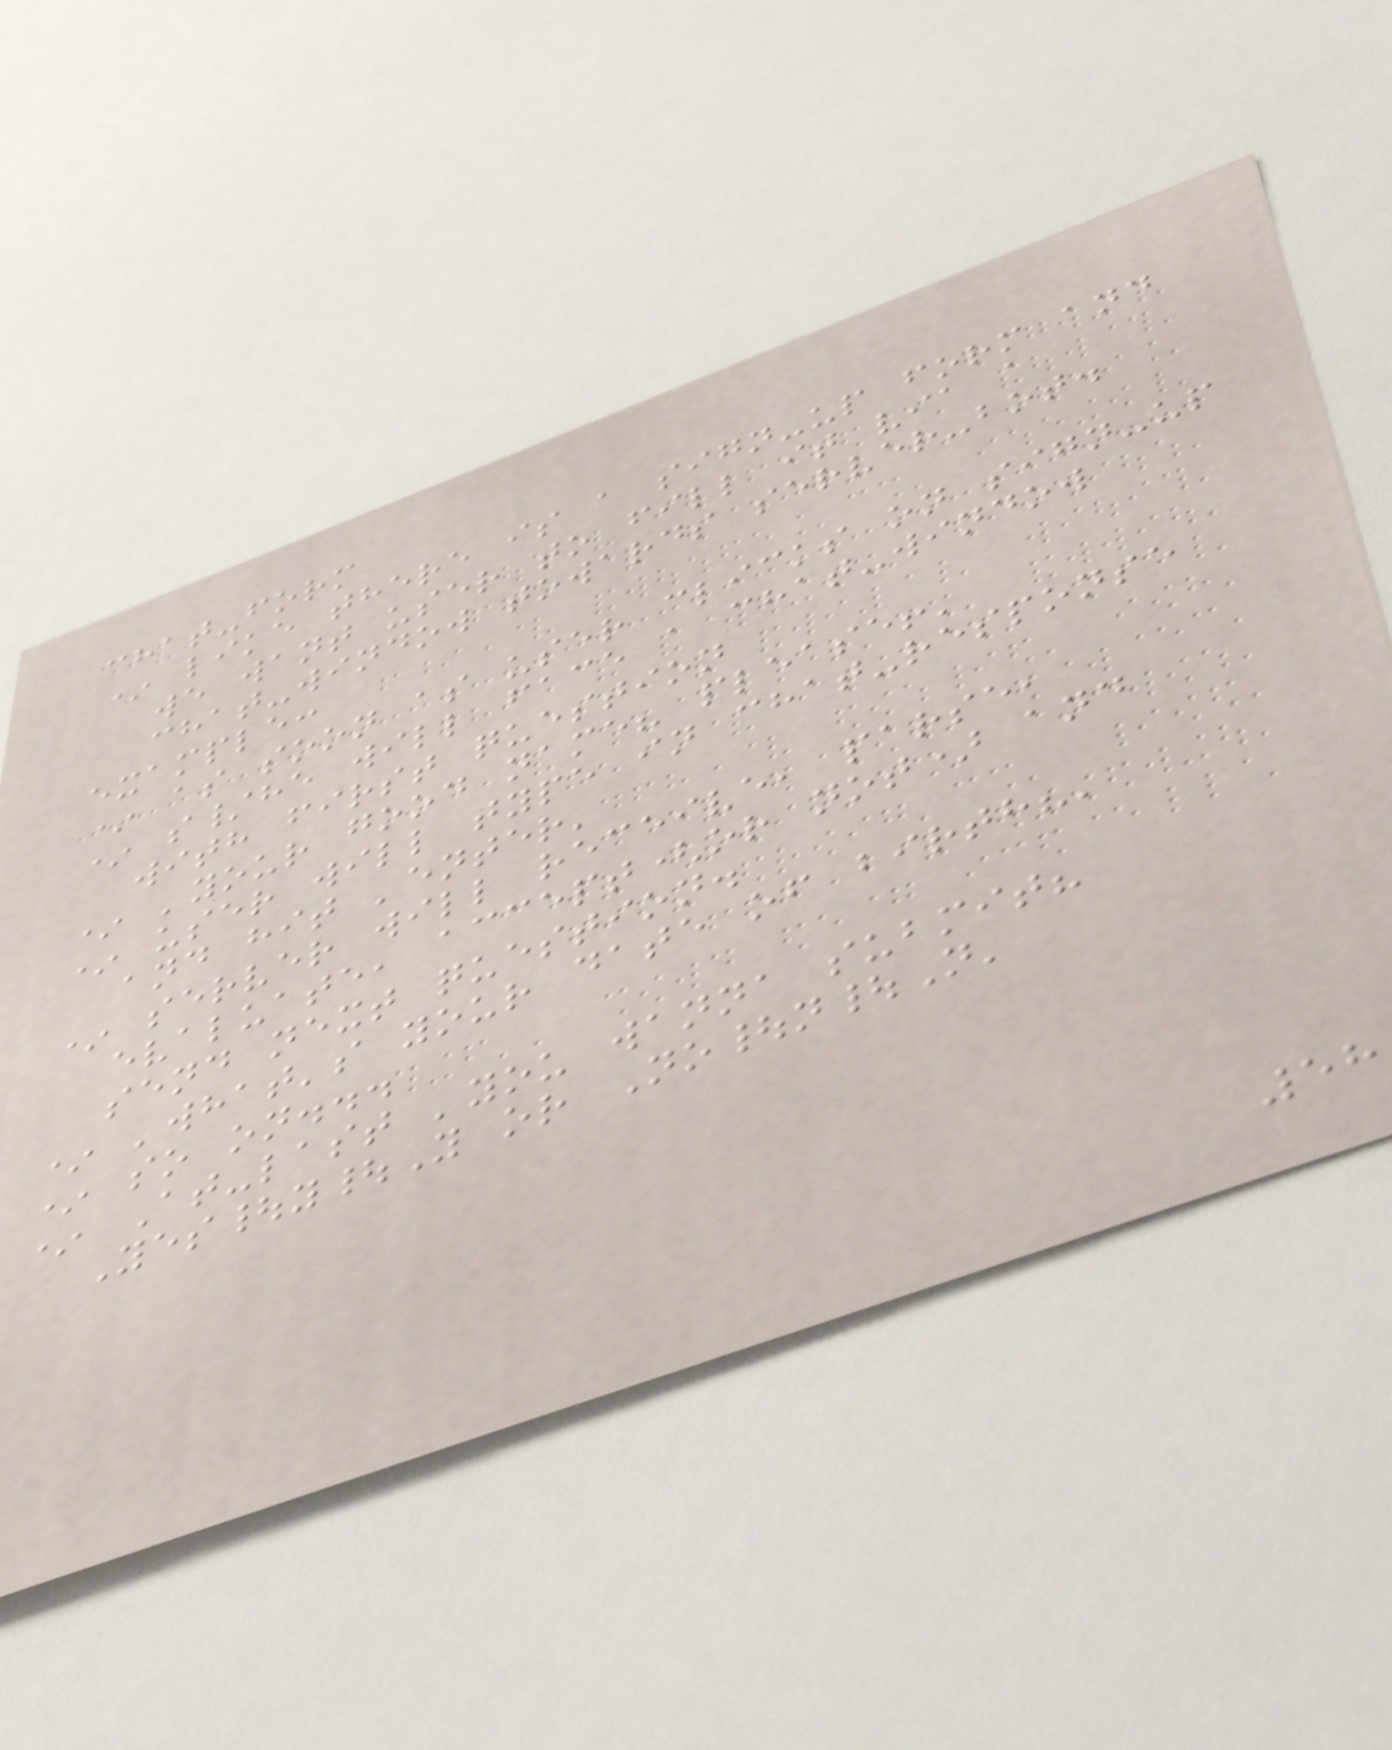chat-form
* like there is a sign-up form and
we want user to fill it via a
chat-window towards server-bot.
example:
* as soon as user clicks on sign-up
* s/he will face a chat-window
with first question
* 'your good name? please!'
* user will type in chat-response
and hit 'enter'
* server will receive, parse,
evaluate, accept(or not) and
send next question.
* 'what's your date of birth?'
* so on...
* At-last 'you wanna submit?
Yes|y|Y or No|n|N'
58
